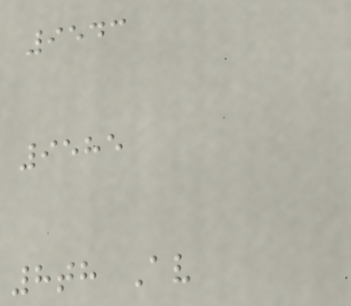9543
9585
8th Av
